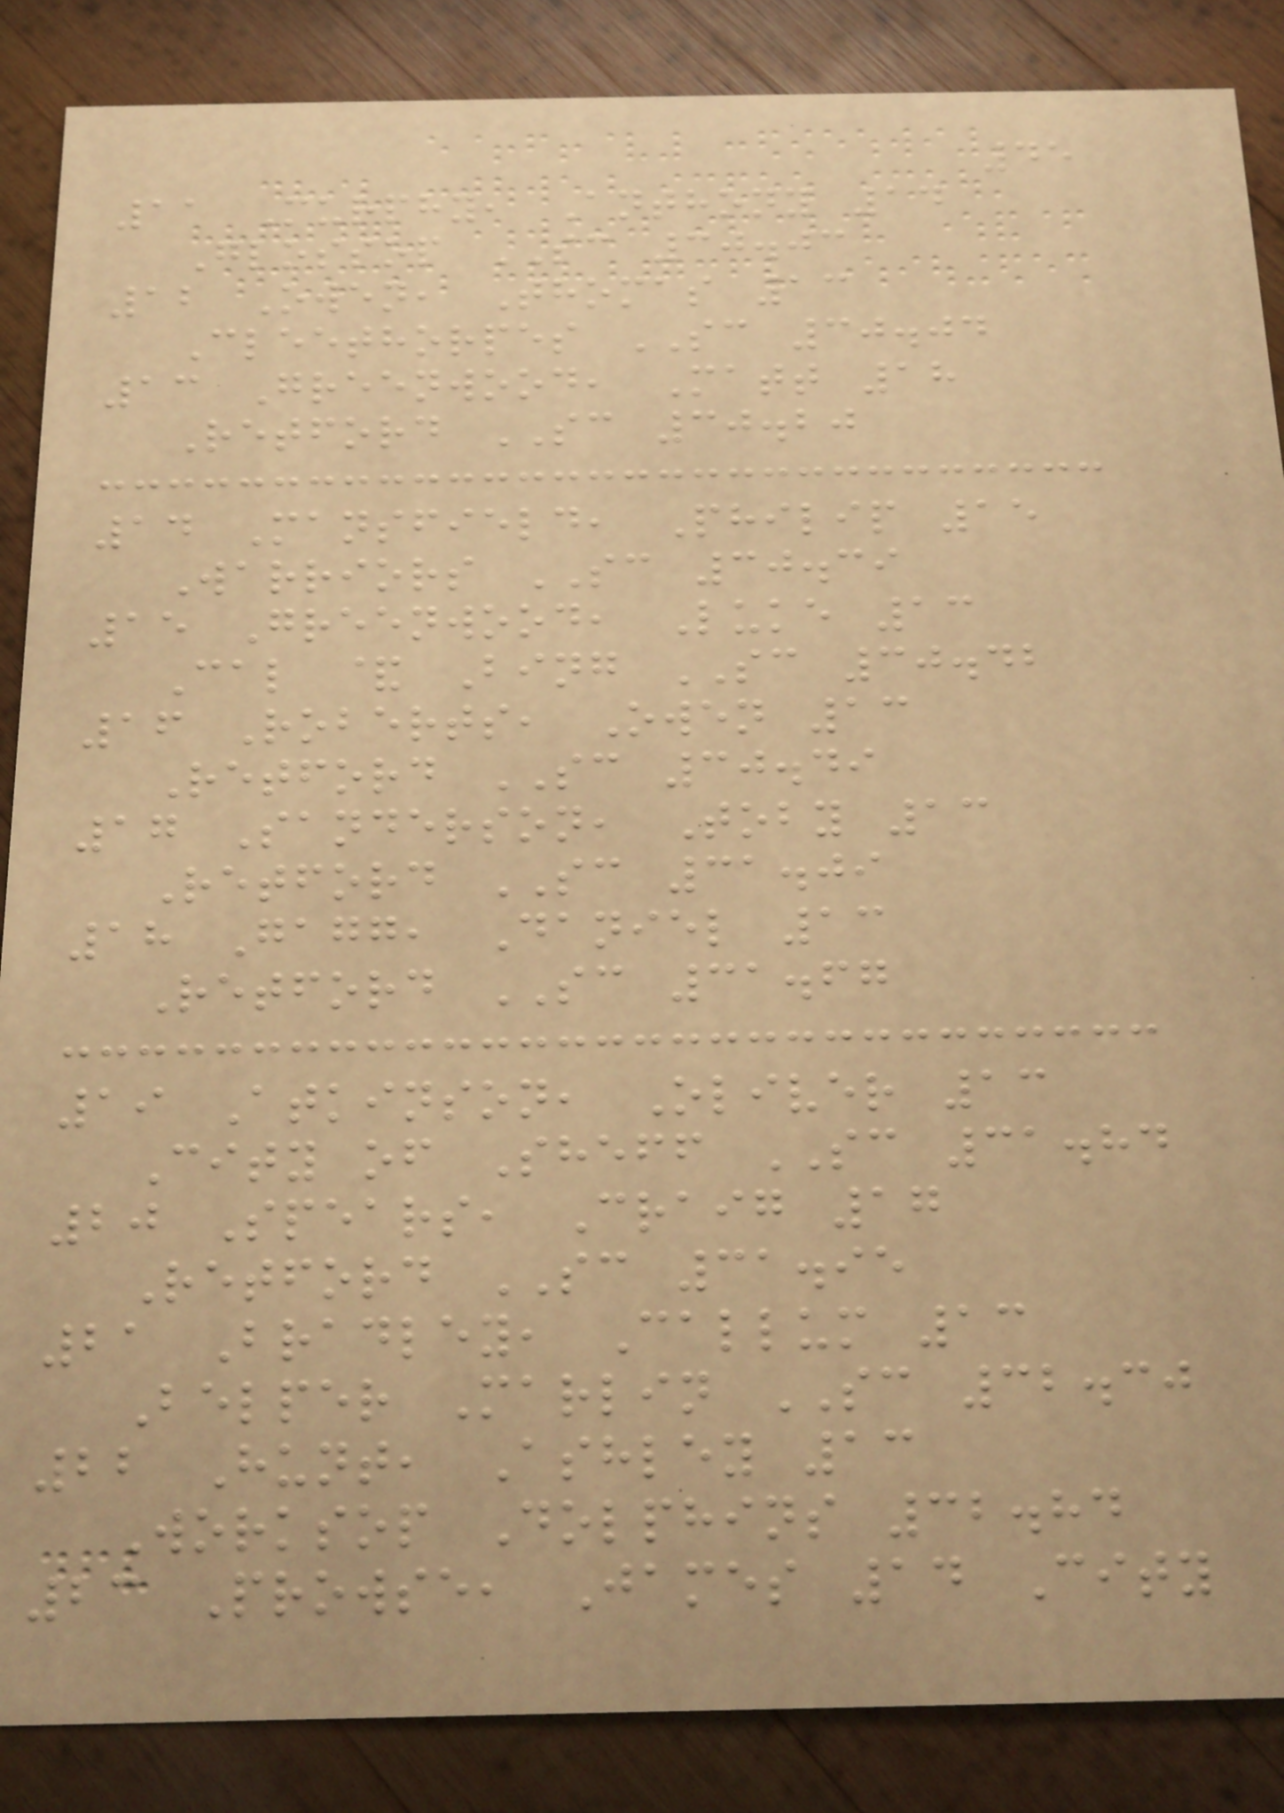45
11 Murphy, Anthony 14
Glossop SC 30.03
12 Owen, Thomas 13
Cleethorpes SC 30.04
13 Greenwood, Matt 18
Retford SC 30.20
14 Mansfield, Philip 15
Warriors SC 30.39
15 Greenwood, Luke 13
Cal & Bing SC 30.42
16 Roberts, Owen 13
Retford SC 30.49
17 Sanderson, Toby 13
Retford SC 31.09
18 Gagg, Daniel 13
Retford SC 31.67
19 Atkinson, Oliver 13
City of Sheff SC 31.84
20 Spears, Craig 17
Retford SC 31.95
21 Bradley, Callum 13
Belper Marlin SC 32.30
22 Hunt, Ashley 13
Worksop Dolphins 32.84
23 Prowse, James 14 City
